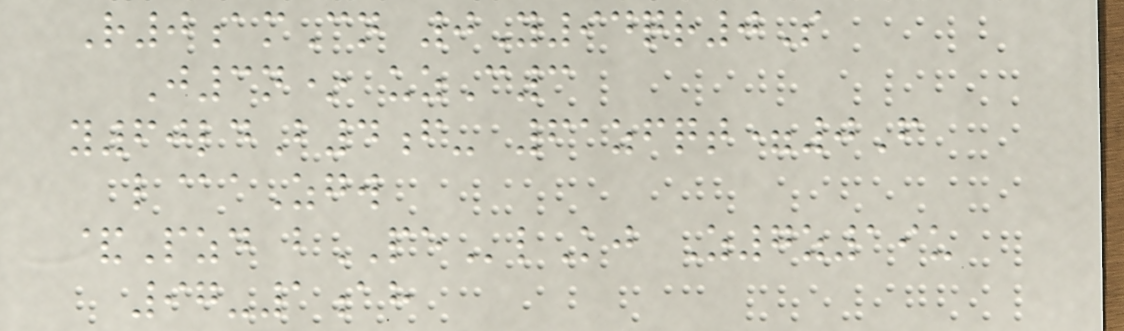R0amCn 0Y94qr0S
J3n* uzC3
y60ldB4f- 61zfqt=0F
l@aZgw
&Pzd bPElKj Z7z19u
97-1ah
